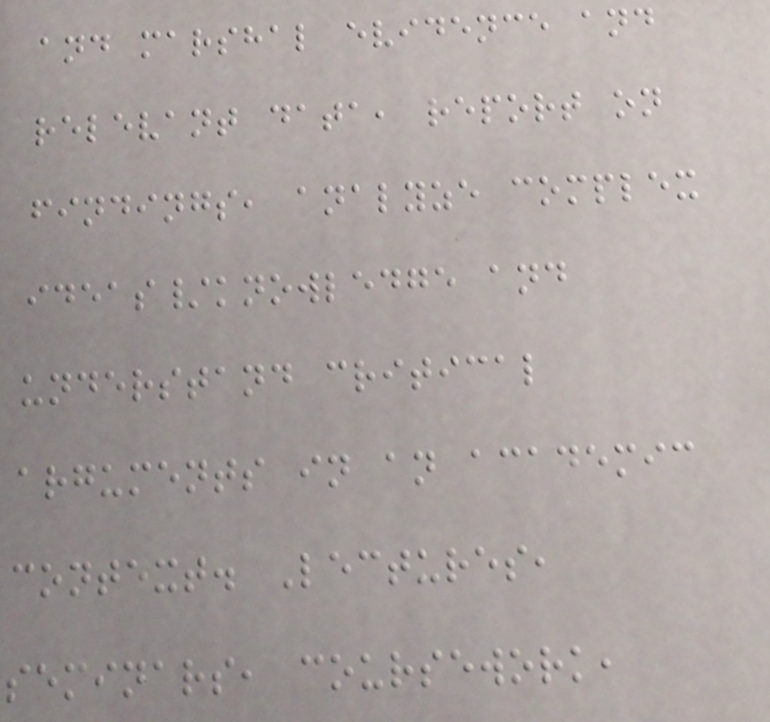and marshal evidence and
relevant data, report on
findings, analyze complex
ideas/knowledge and
understand critical
arguments in an academic
context. Lectures,
seminars, coursework,
